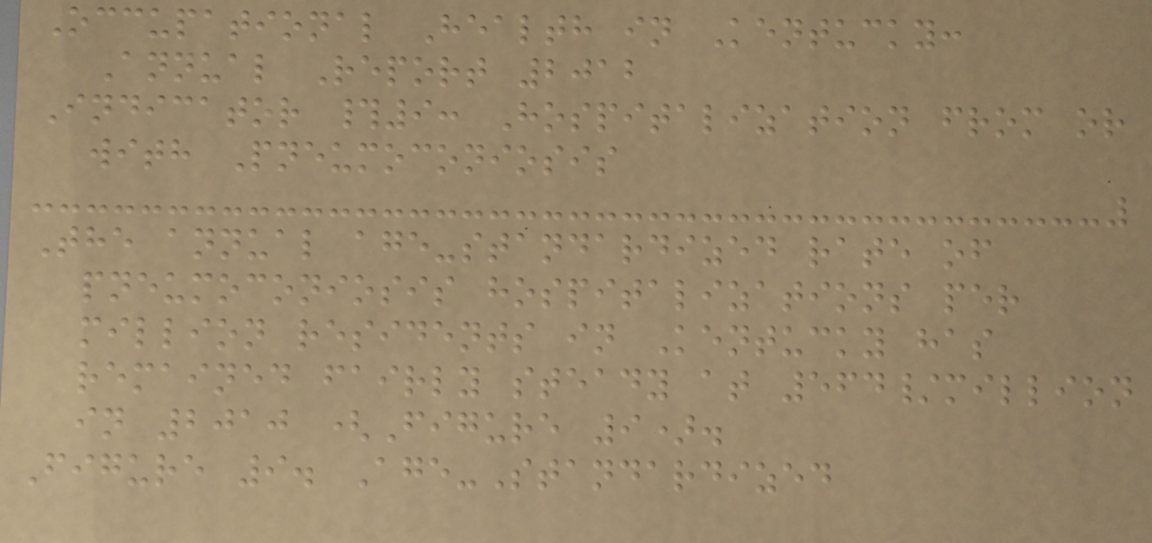Occupational Health in Kentucky:
Annual Report 2012
Indicator #9: Hospitalization from or
with Pneumoconiosis
The annual age-standardized rate of
pneumoconiosis hospitalizations per
million residents in Kentucky has
remained fairly steady at 564/million
in 2010 (Figure 9).
Figure 9. Age-Standardized
